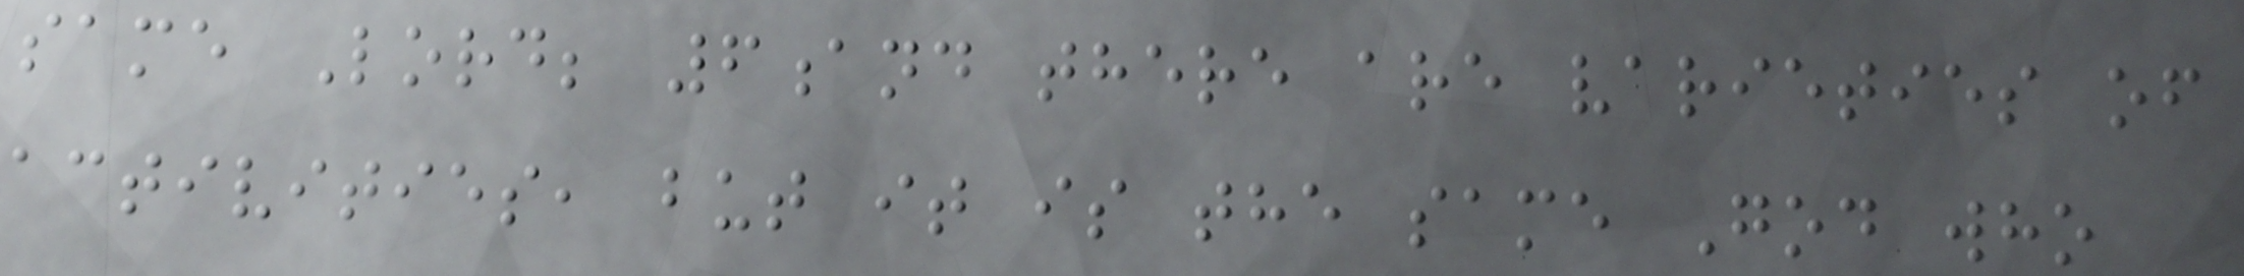same Lord; 6and there are varieties of
activities, but it is the same God who
